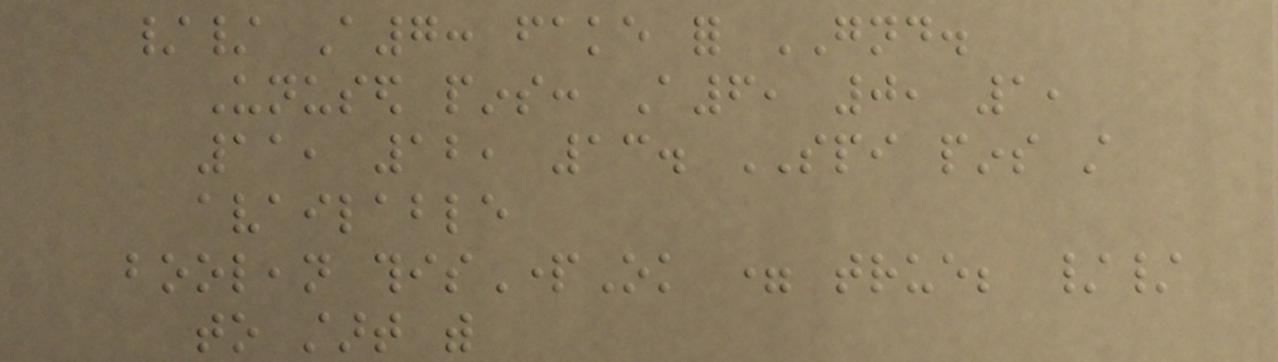// A7: fake for GND.
Unused pins: A6, 0, 1,
11, 12, 13. SPI pins still
available
boolean thisPartOk = true; //
to start with
